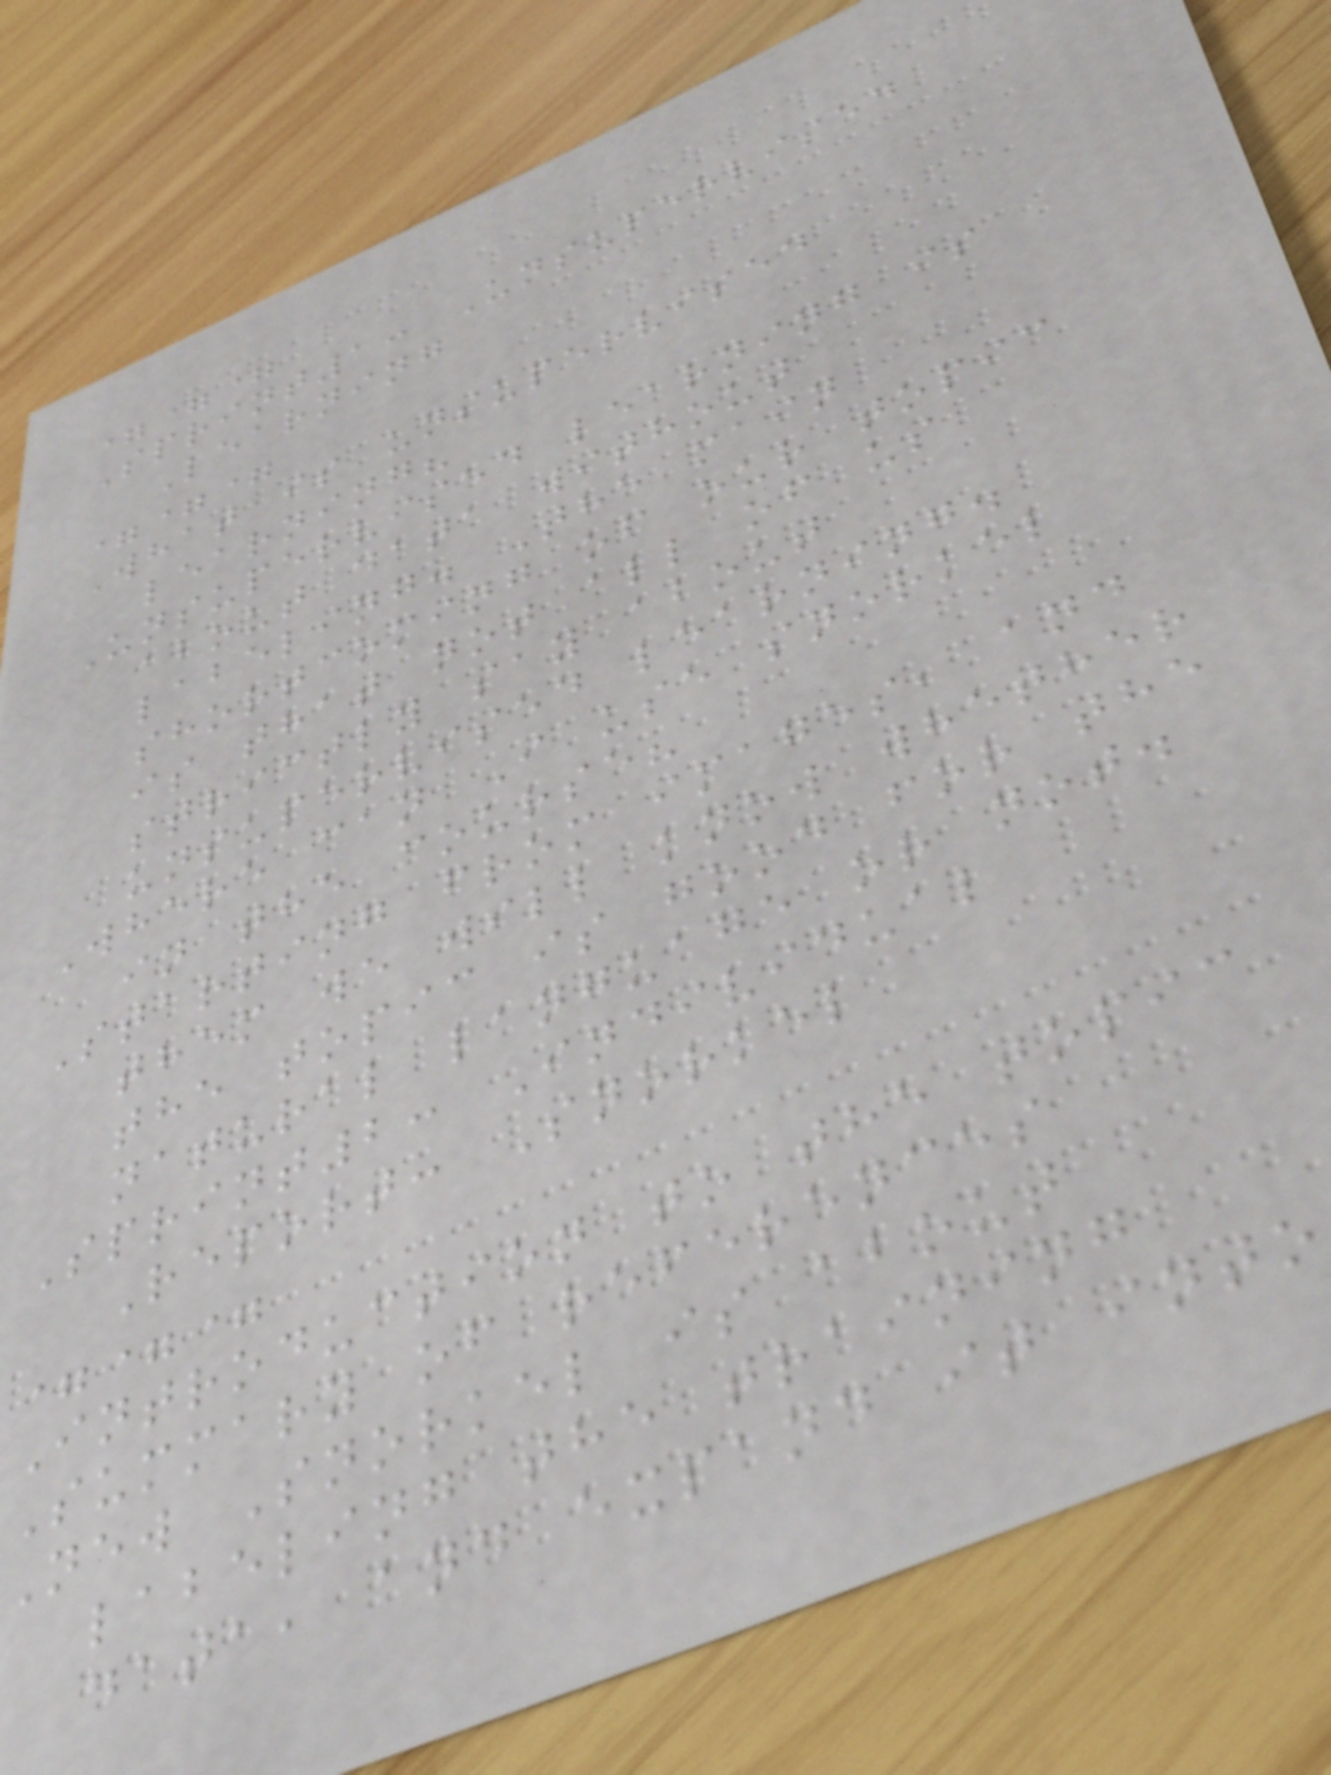===
Sprint1: Unsupervised
Learning
===
What is unsupervised
learning?
Unsupervised learning is
about data without
labeling. The main
shortcoming of our topic
is that not all of us
strictly say about
unsupervised learning.
Where can I use snorkel
in the course?
Starting from images, and
them we will know whether
the topic is good for the
natural language or not.
Sprint2: Individual
Report: Snorkel
===
Introduction to the topic
Summary of references
New Snorkel is about
labeling the training
data, and expand it into
